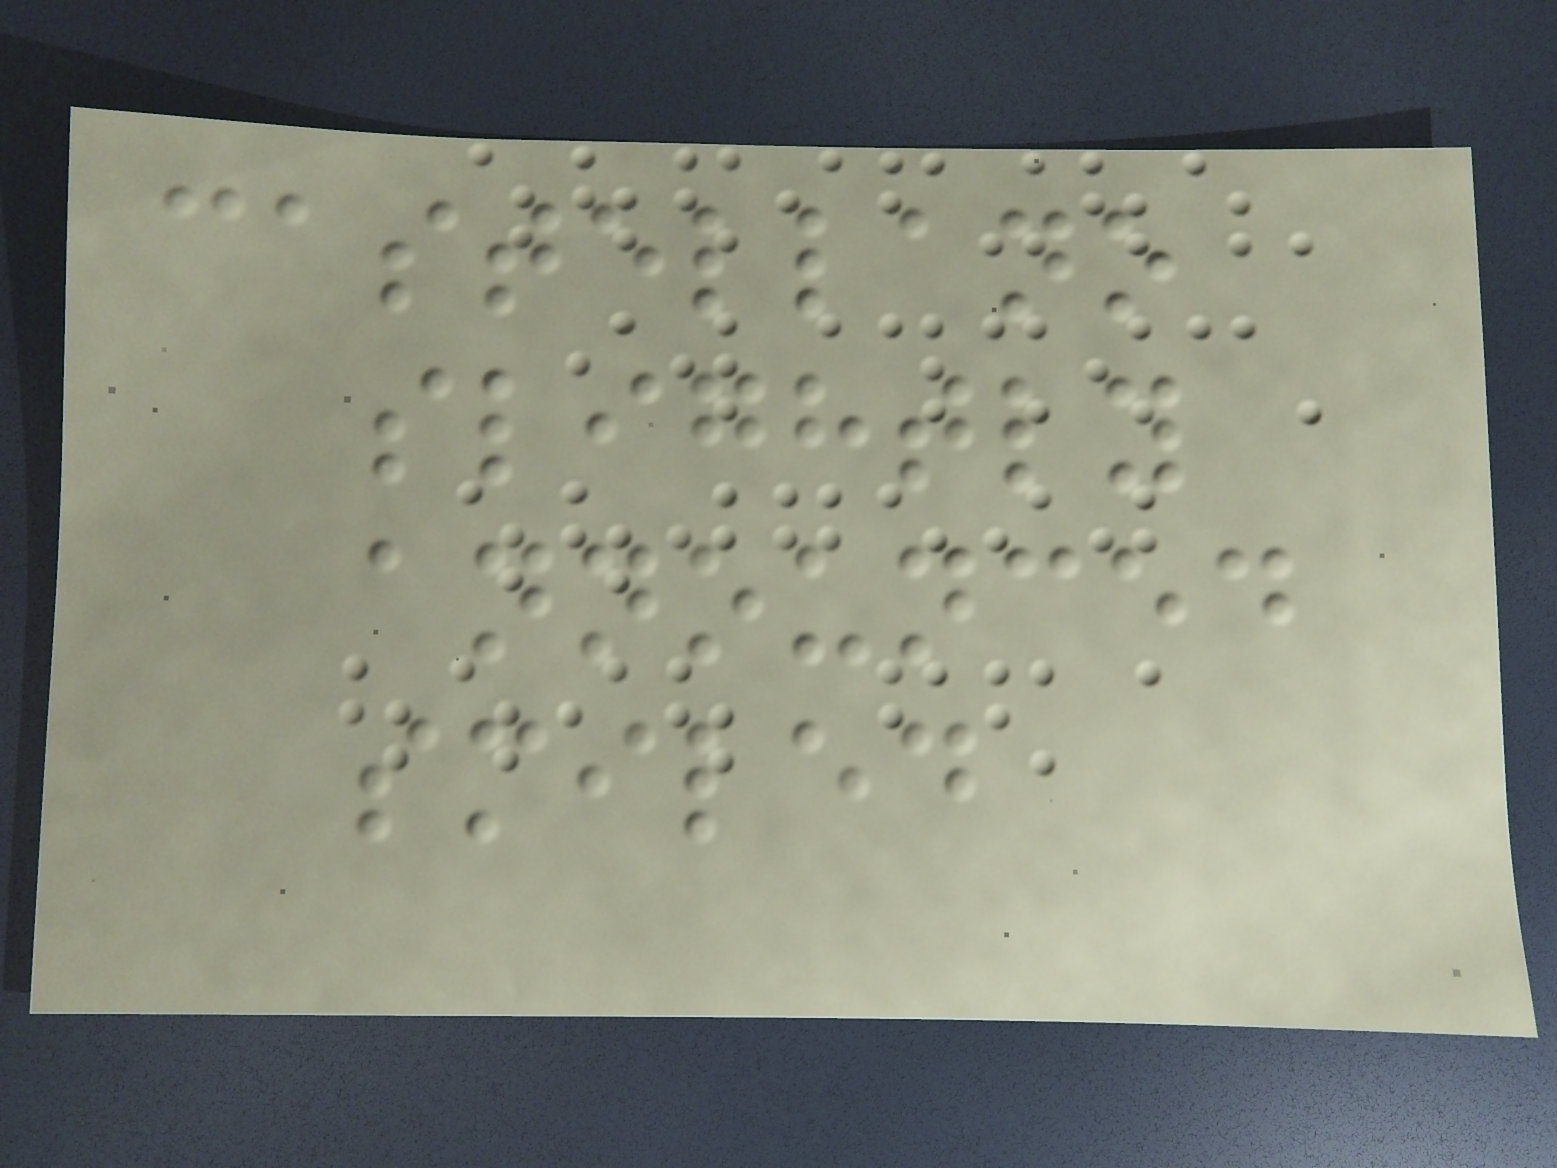castellano
slightly
announced
smiled
